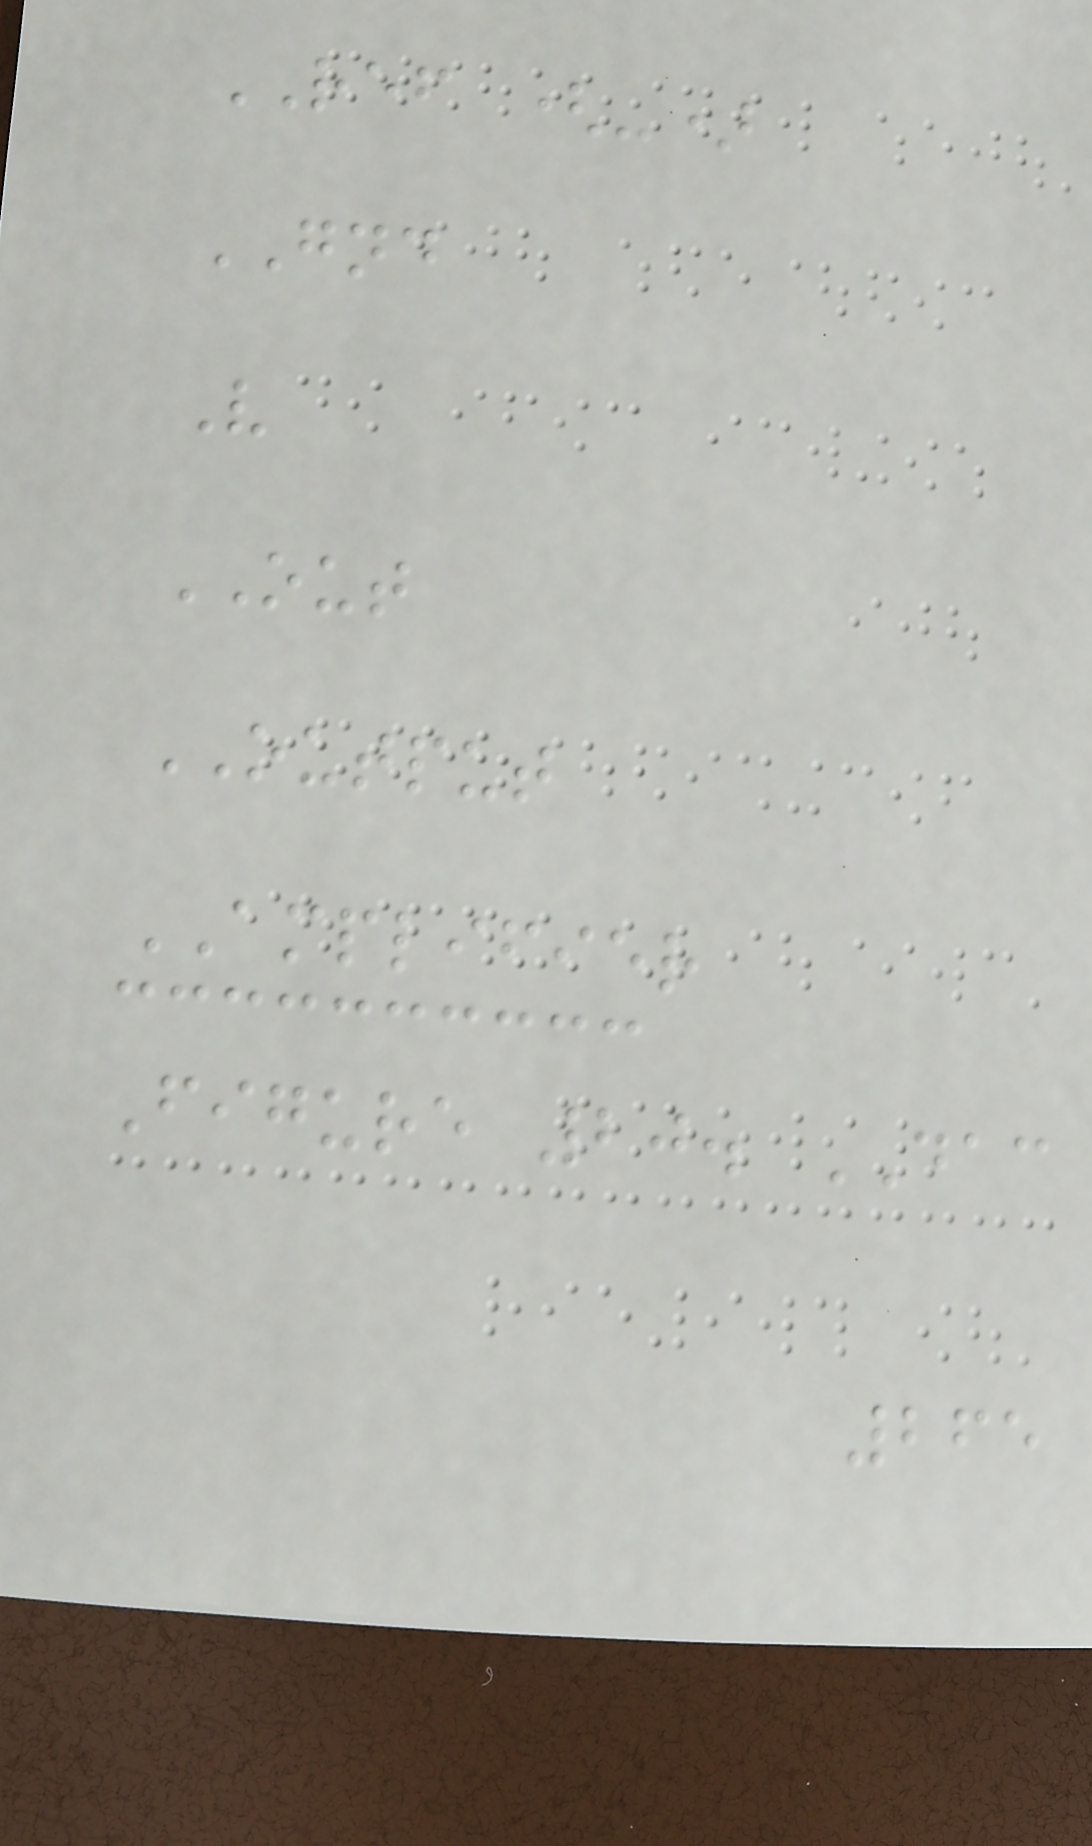REF (-)
GND
V
OUT
OUTPUT
AMPLIFIER
Figure 20. DAC
265
